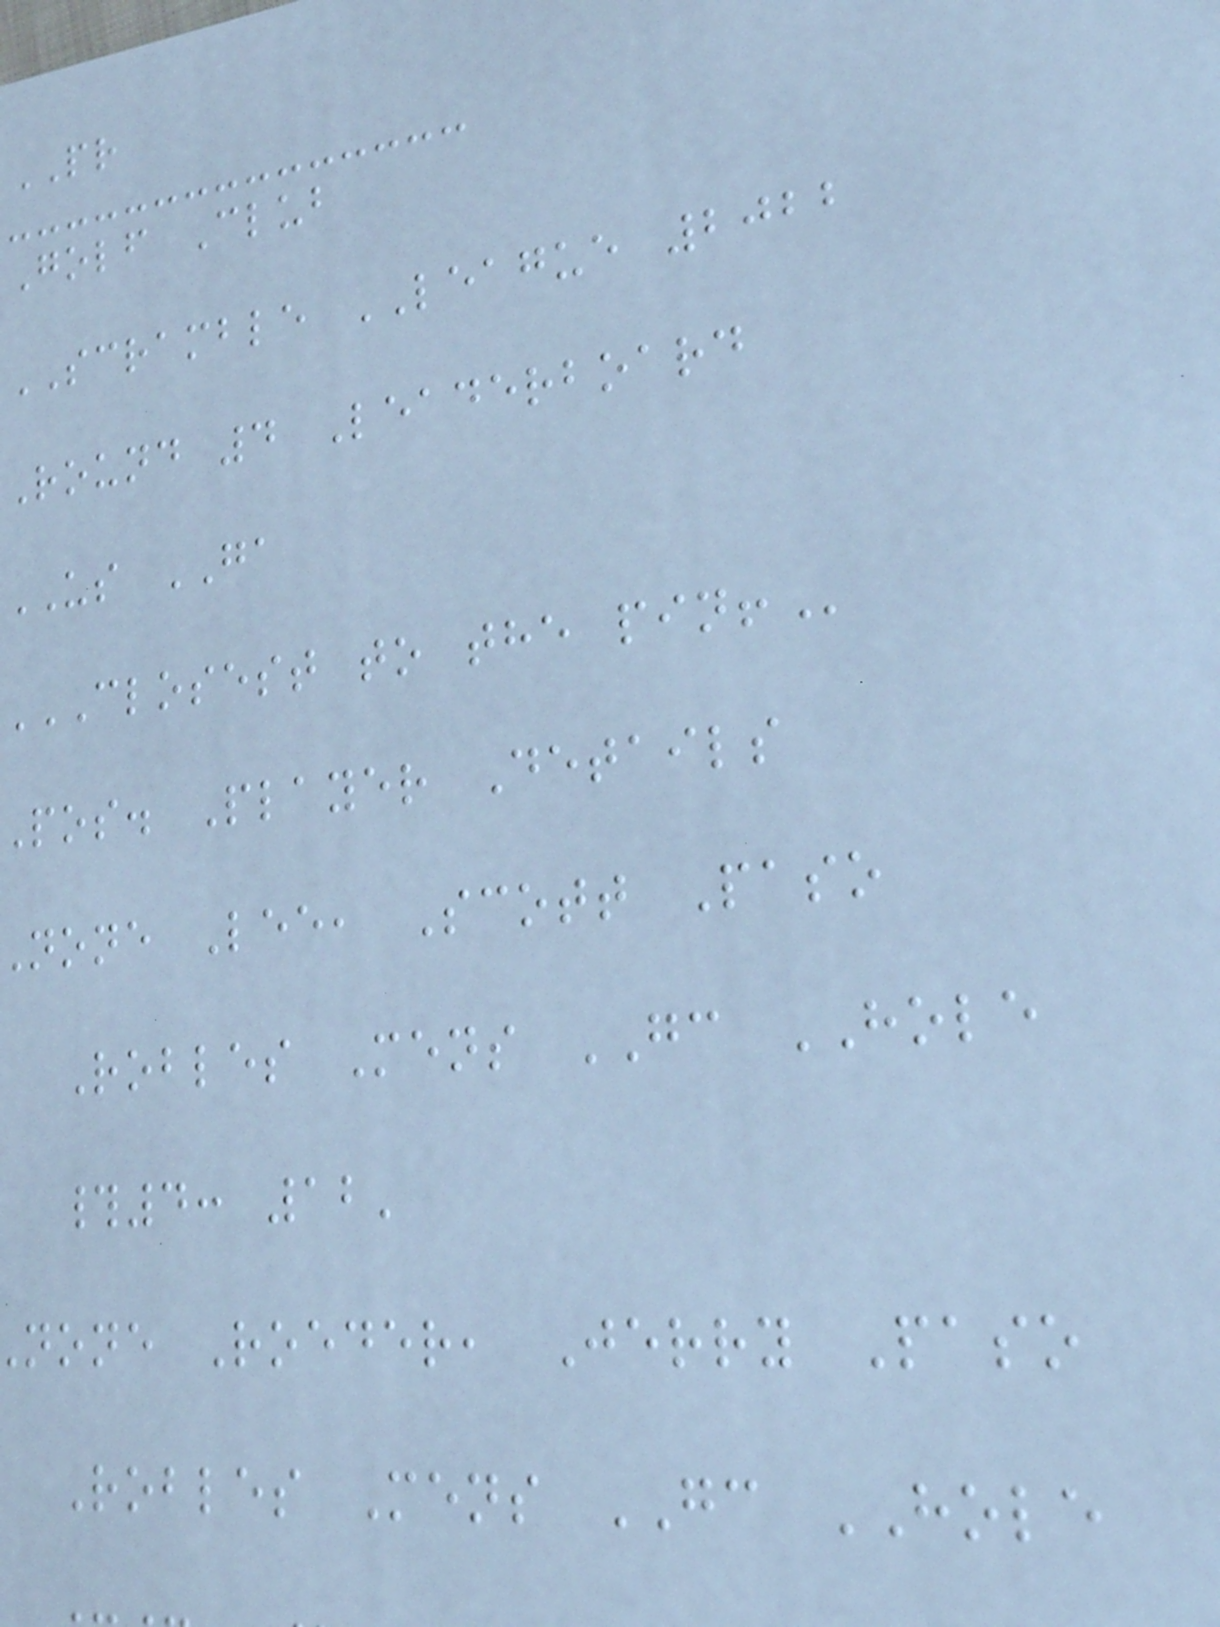PR
Golf Club
SCRAMBLE LEAGUE 2022
Round 4 Leaderboard
US GA
CLOSEST TO THE PIN!
pos. Player Details
none Lee, Scott Paso
Robles Mens GC HOLE
#4: 12'
none Roeder, Jerry Paso
Robles Mens GC HOLE
